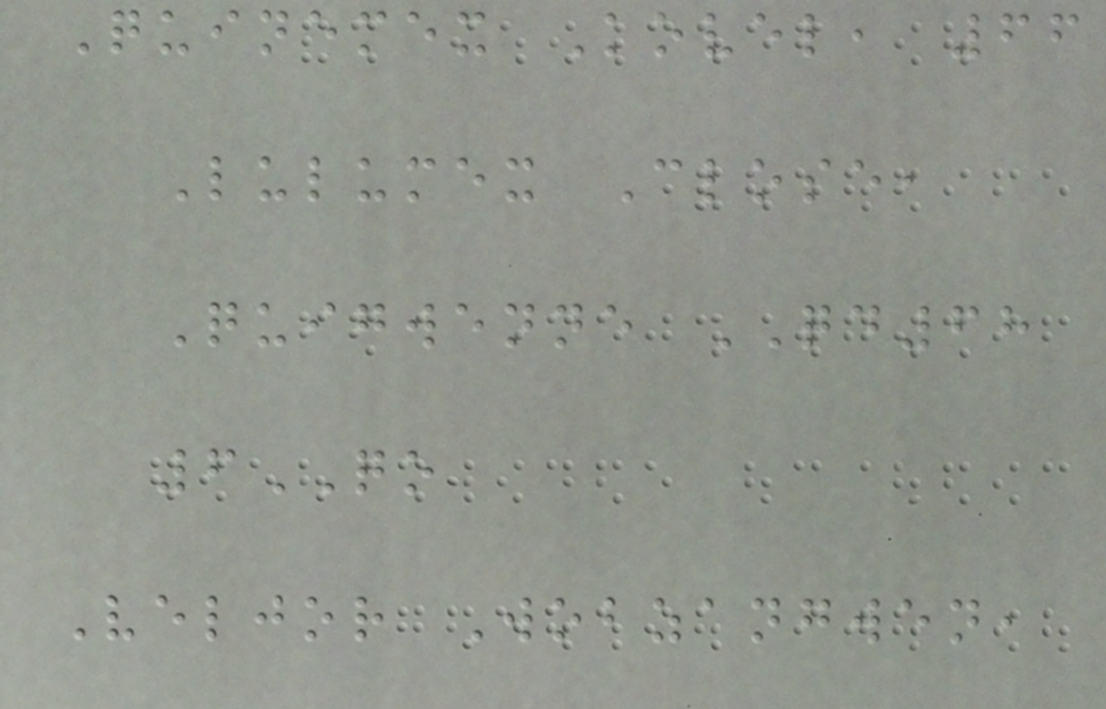Quinemex Kovel, 66
Lulumex Close,
Quigwenne QD68
6QO
Veljor Wobzangwen,
